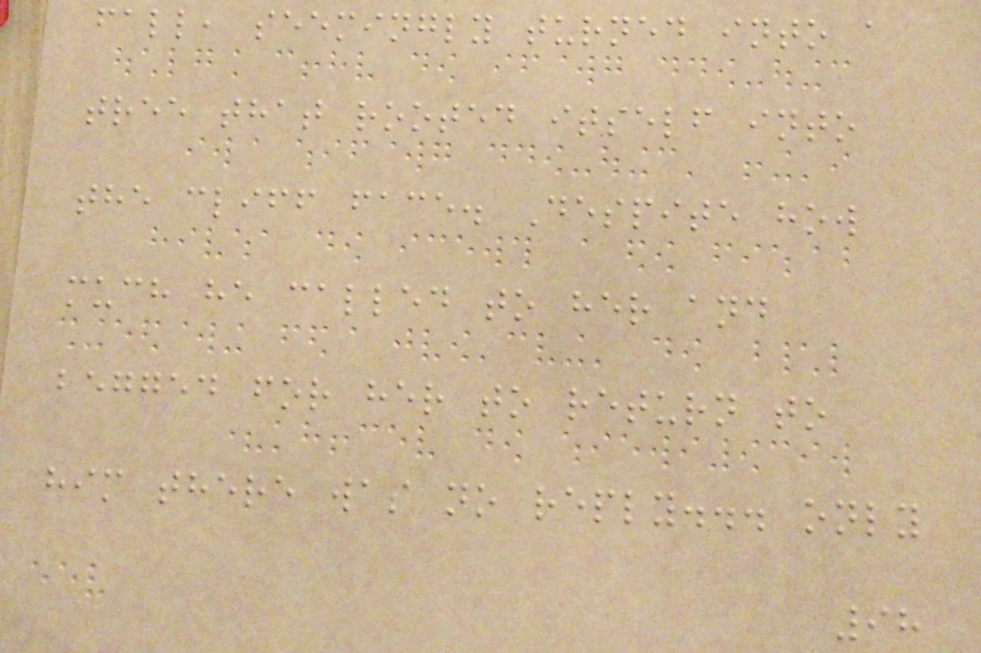fall, seemingly turned into a
tree that rooted itself into
the cliff face. Despite how
much he called to her and
begged for her to return to
him there was no reply... only
98
